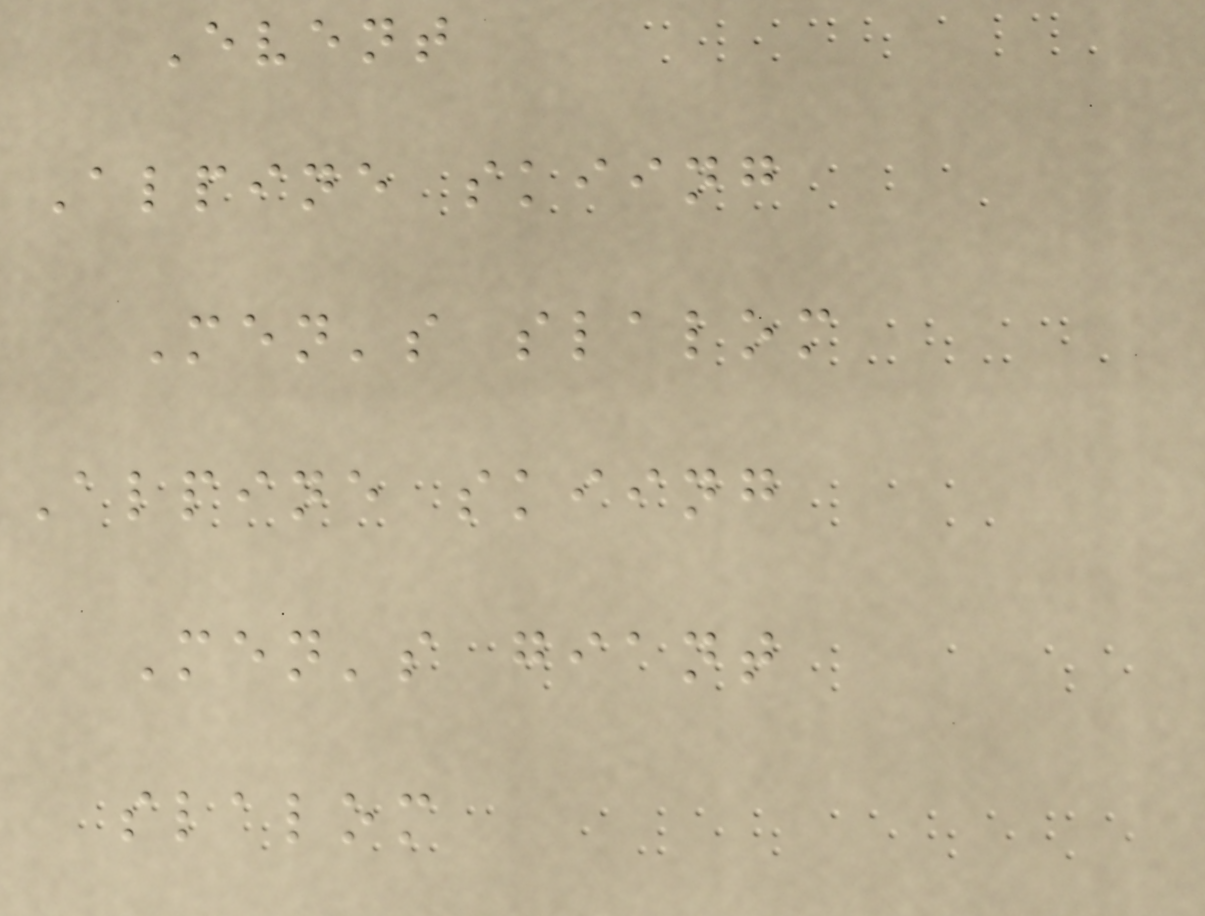Event
Alpine skiing
Men's slalom
Alpine skiing
Men's giant
slalom
